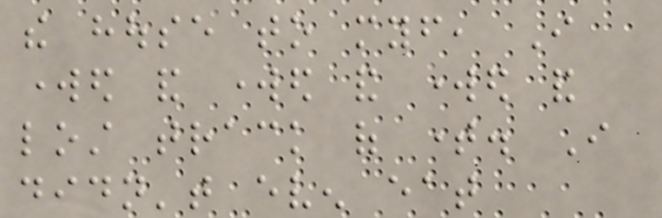the house to myself, I
worked and worked and worked and
lost track of time. I
didn't even eat
